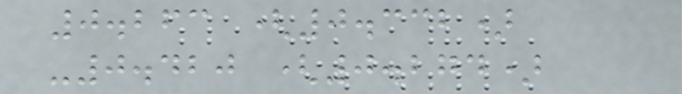0.263 (0.332)
-0.420 (0.274)
